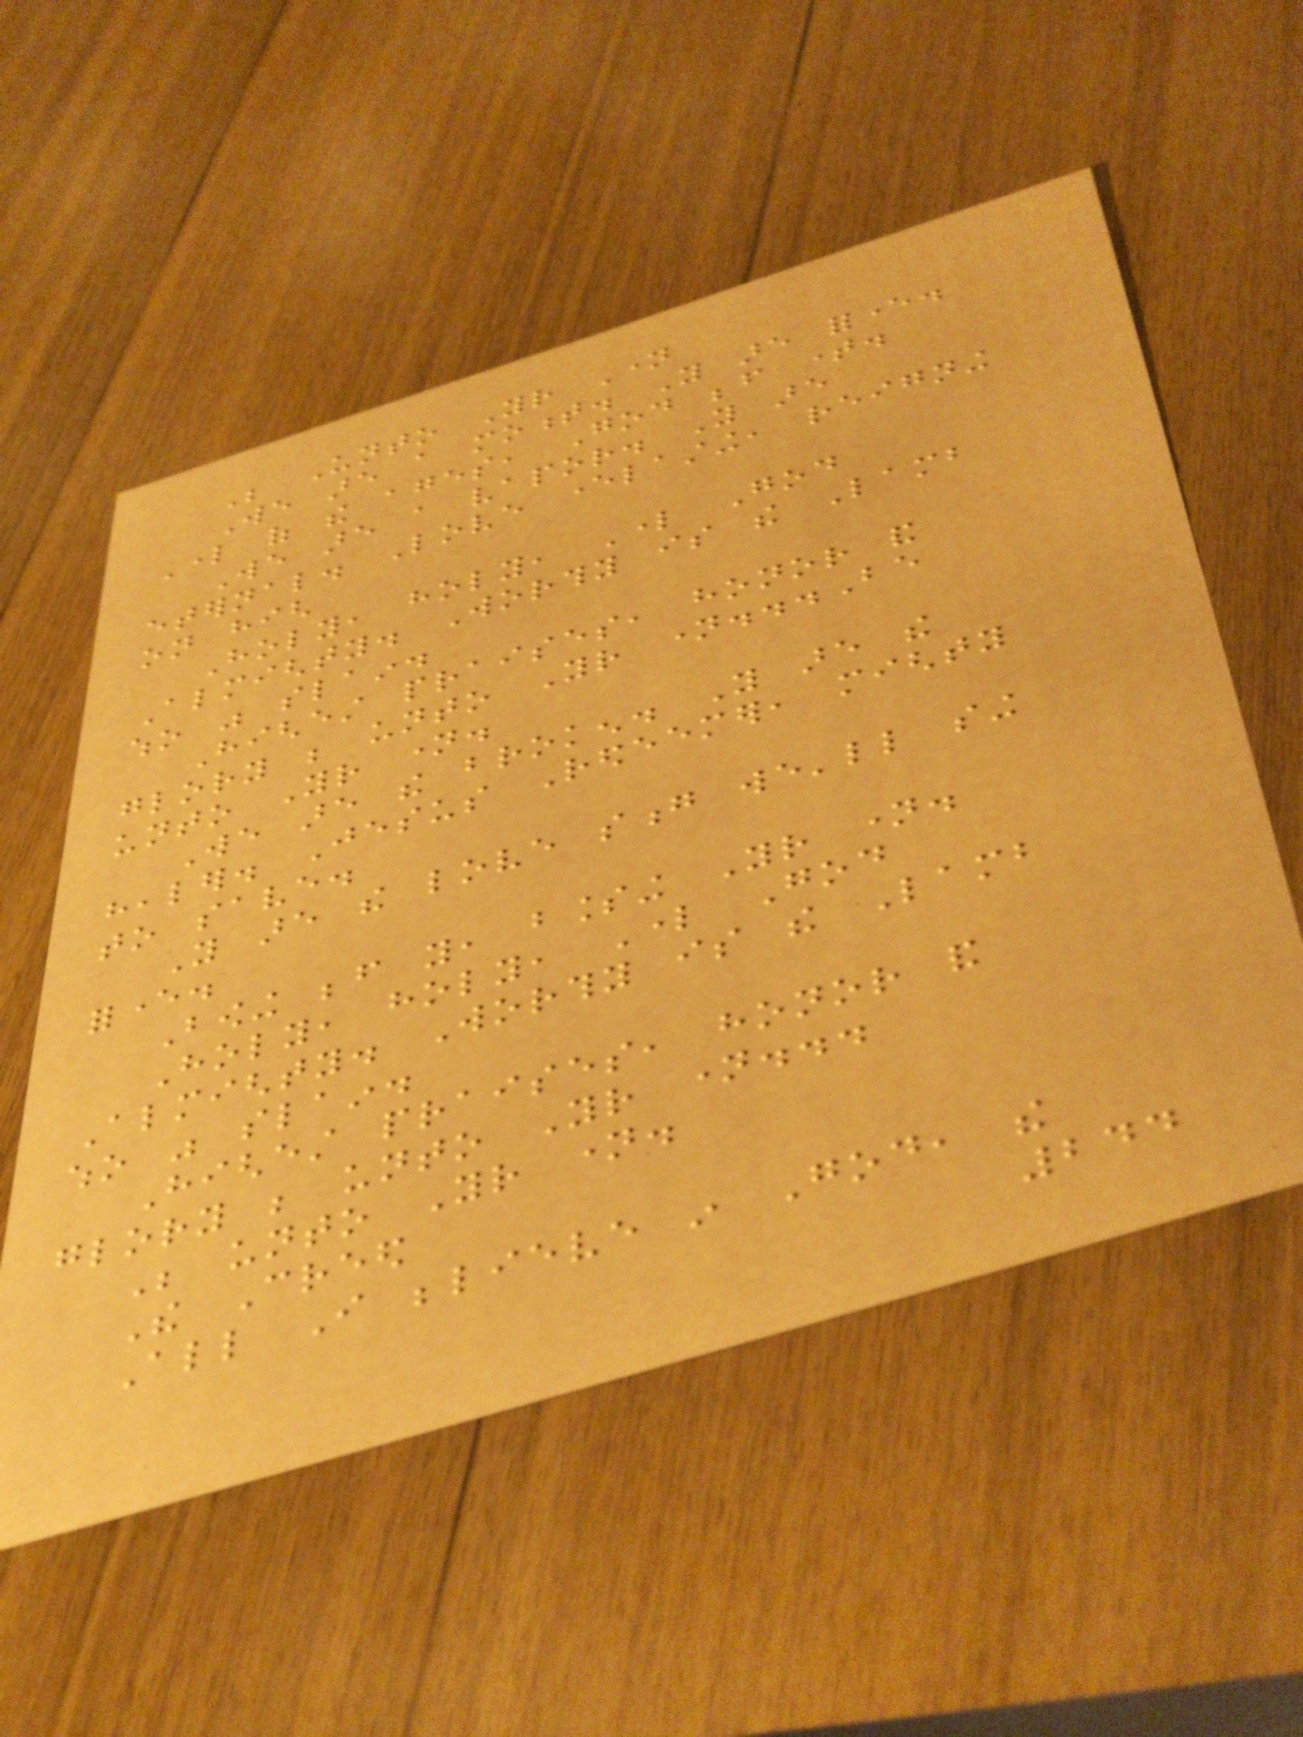Be Unto Your Name
We are a moment. You are forever.
Lord of the ages, God before time.
We are a vapor. You are
eternal. Love everlasting, reigning
on high
Holy, holy, Lord God
Almighty. Worthy is the Lamb
who was slain.
Highest praises, honor and
glory be unto Your name...Be
unto Your name.
We are the broken. You are the
healer. Jesus Redeemer, mighty
to save.
You are the love song we'll sing
forever.
Bowing before you, blessing Your name.
Holy, holy, Lord God
Almighty. Worthy is the Lamb
who was slain.
Highest praises, honor and
glory be unto Your name...
Be unto Your name.
The Creed
All I believe in God, the
244
